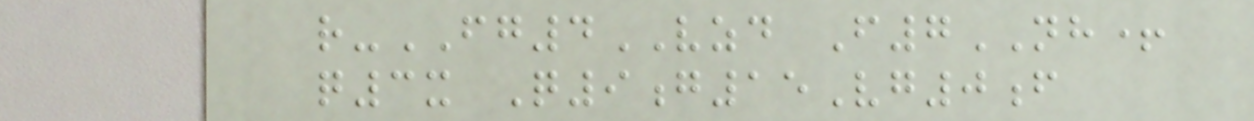r-FG4VZD F7NH+
q3x Q9g15Vg0f
